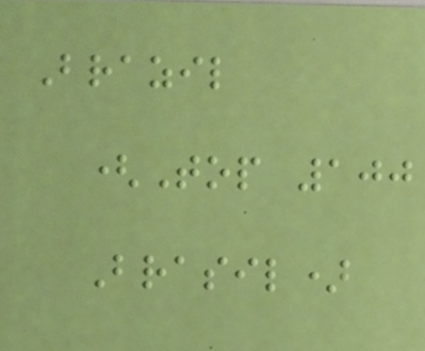Brazil
(Top 100
Brasil)
